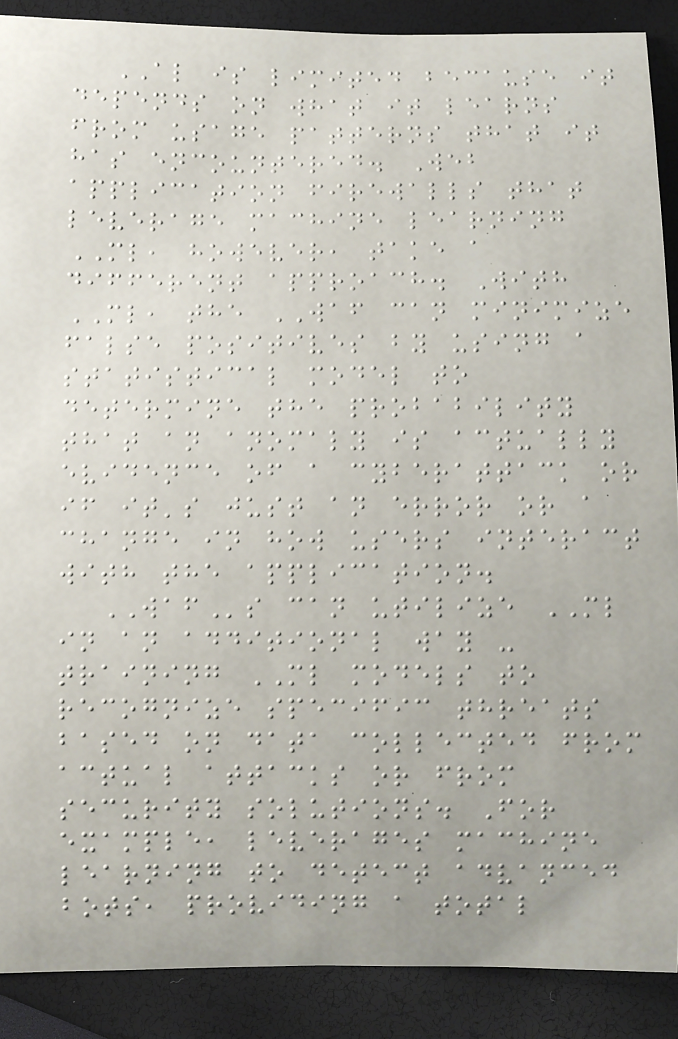AL is limited because it
depends on what it learns
from usage patterns that it
has encountered. Web
application firewalls that
leverage machine learning
ML, however, take a
different approach. With
ML, the WAF can minimize
false positives by using a
statistical model to
determine the probability
that an anomaly is actually
evidence of a cyberattack or
if it's just an error or a
change in how users interact
with the application.
WAFs can utilize ML
in an additional way -
training ML models to
recognize specific threats
based on data collected from
actual attacks or from
security solutions. For
example, leverages machine
learning to detect advanced
bots, providing a total
